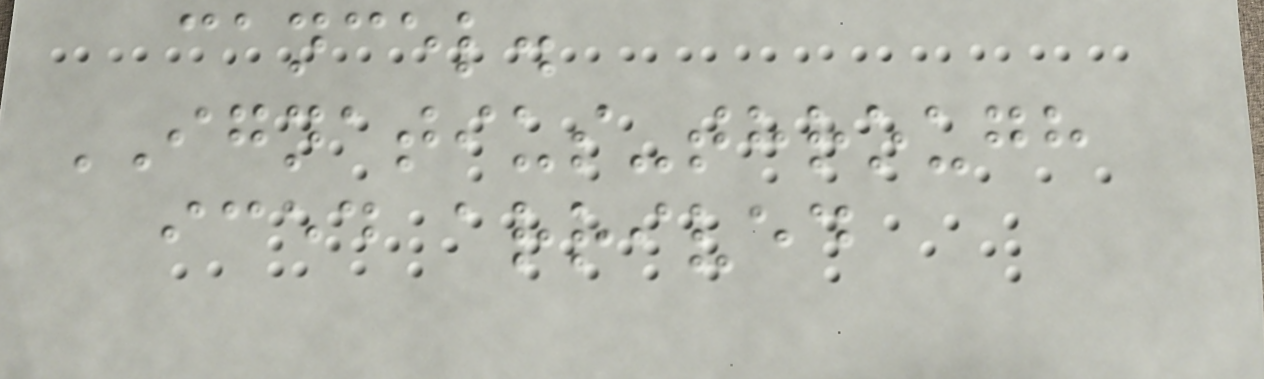cancel.
IGNATIUS-through
iced arrived
